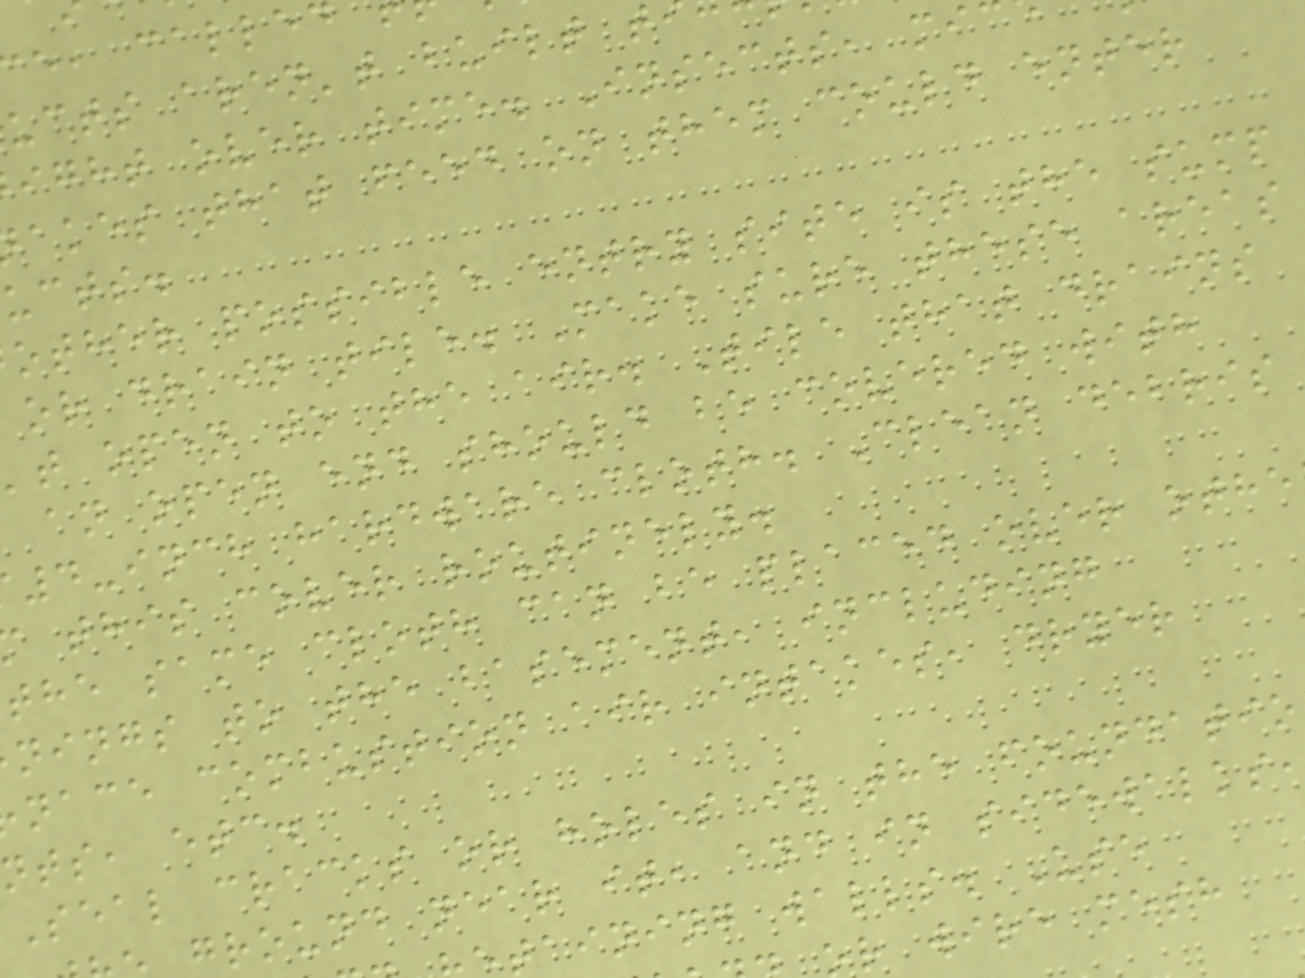ucts aren't built t
ight over time. Insects, mi
akes that feed on them could enter
ucts.
other possible entry site is the sump
or drain tile. Make sure these areas
t open to the air. Tile that drains
an open end should be covered with
4-inch hardware cloth. Clean debris
this cover routinely.
the same cloth can be placed over othe
nings to the basement, including
nace combustion air intakes, dryer
nts, etc.
Seal cracks or holes in the foundatio
ground near it, and in sidewalks
taining walls. Use
r wire mesh
